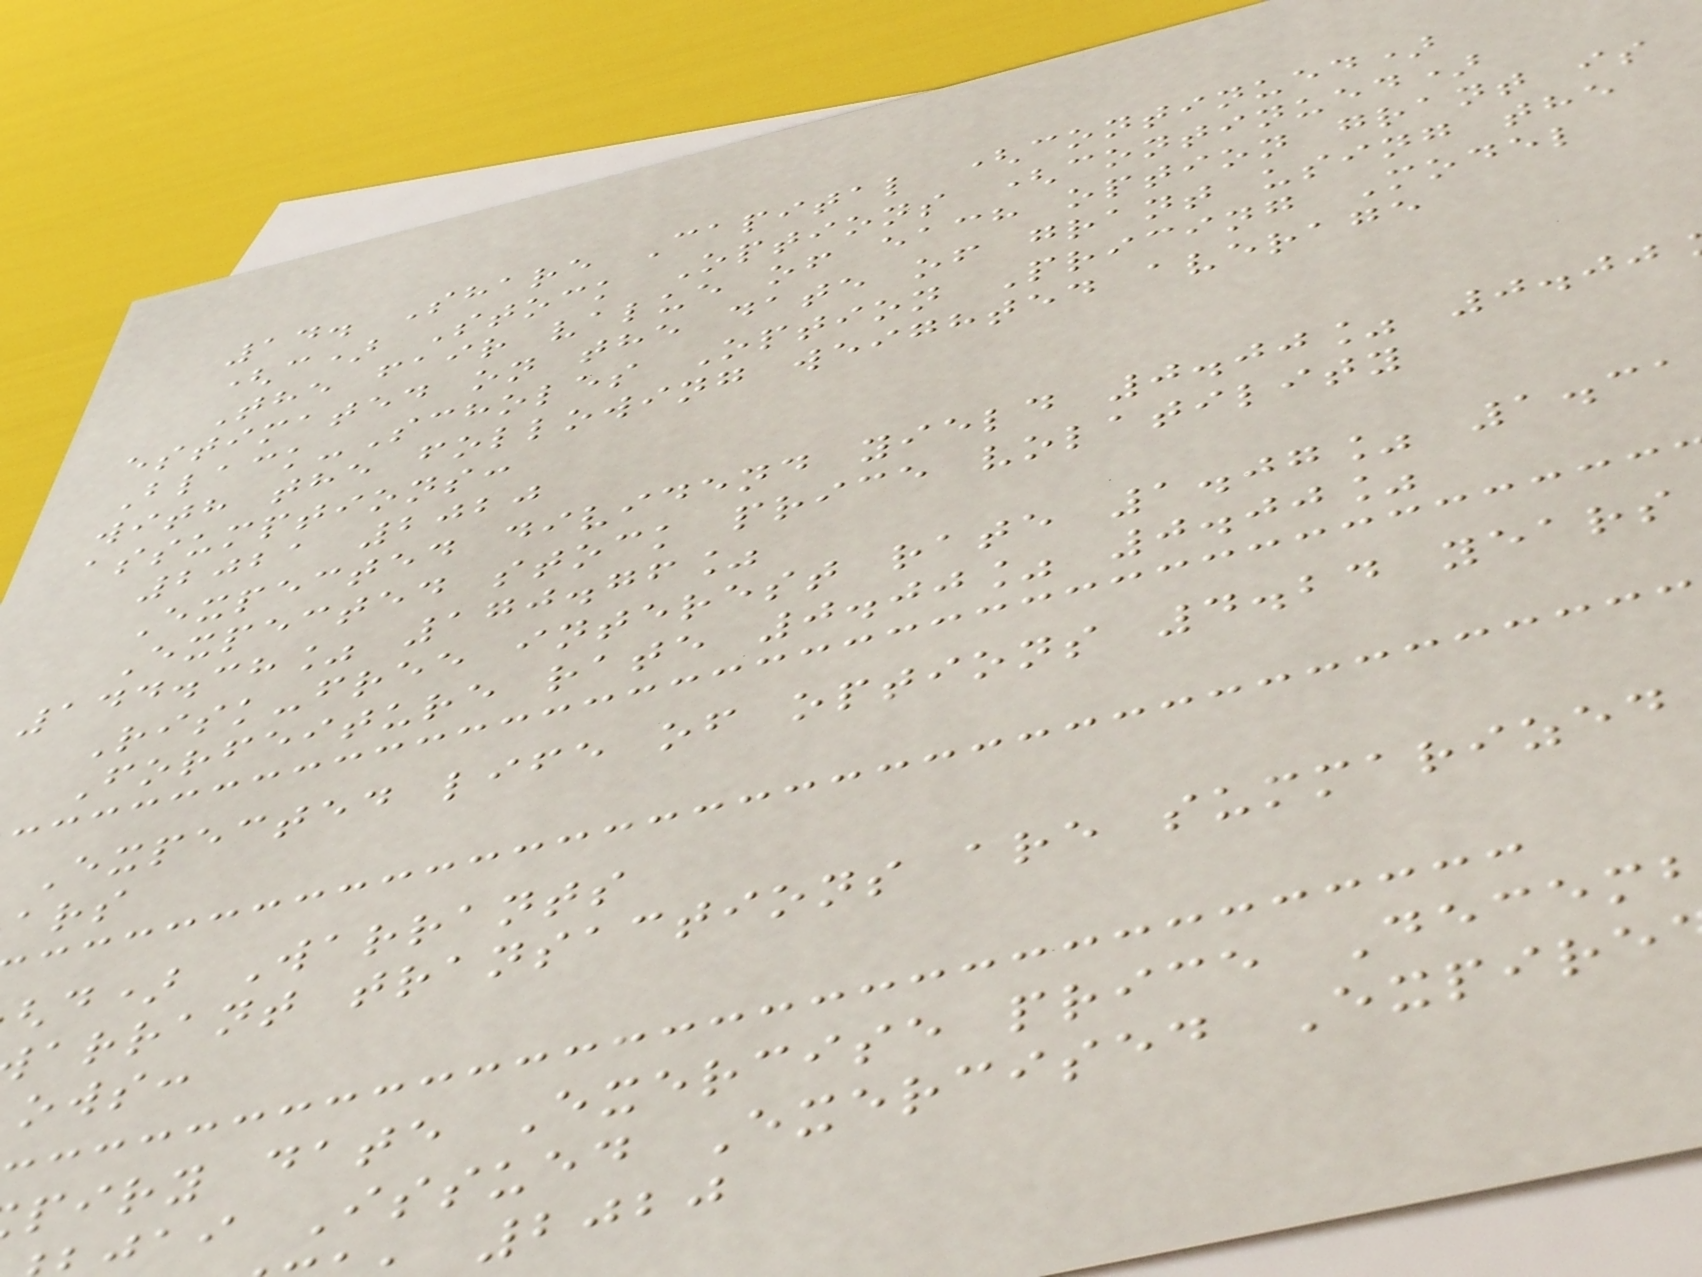14. Share Capital (continued)
(c) Stock Options (continued)
The fair value of each option grant is
estimated on the date of grant using the
Black-Scholes Option Pricing Model
with the following weighted average
assumptions:
2021 2020
Expected dividend yield 0.00% 0.00
Expected stock price volatility
144.38% 170.76%
Risk-free interest rate 1.07% 1.31
Forfeiture rate 0.00% 0.00%
Expected life of options 4.24 years
d) Warrants
arrant transactions are summarized
ows:
piry date Exercise price Decem
ai Issued Exercised Expire
2020
